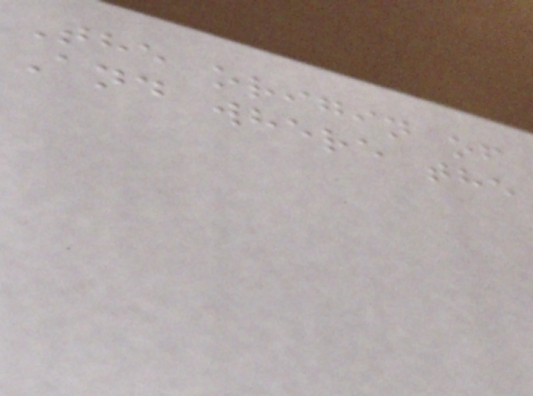The origin of
And where the
